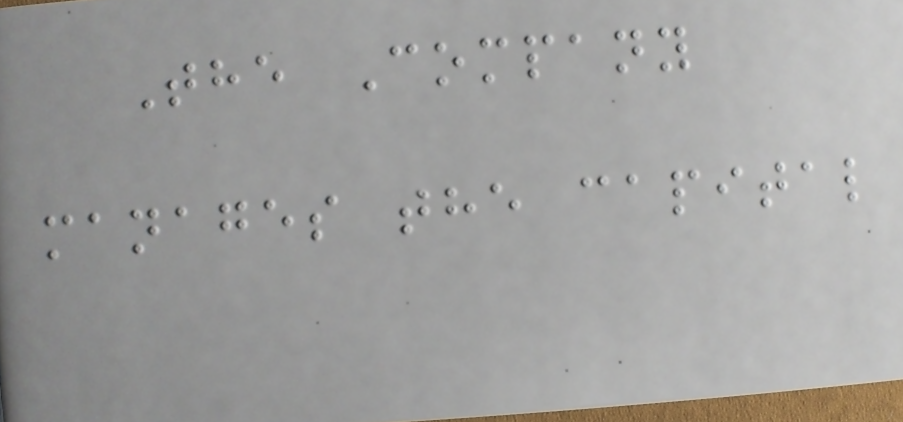The Company
manages the capital
